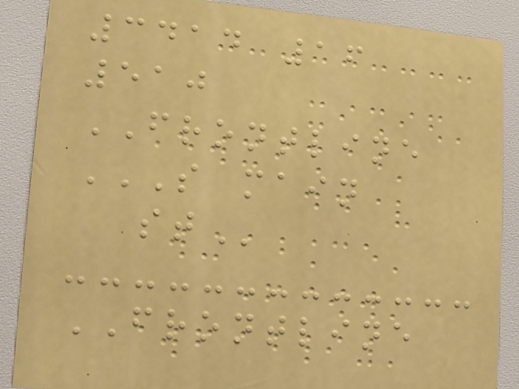3414 16
510
FRONTLINE
S MAIN
ST
FRONTLINE
